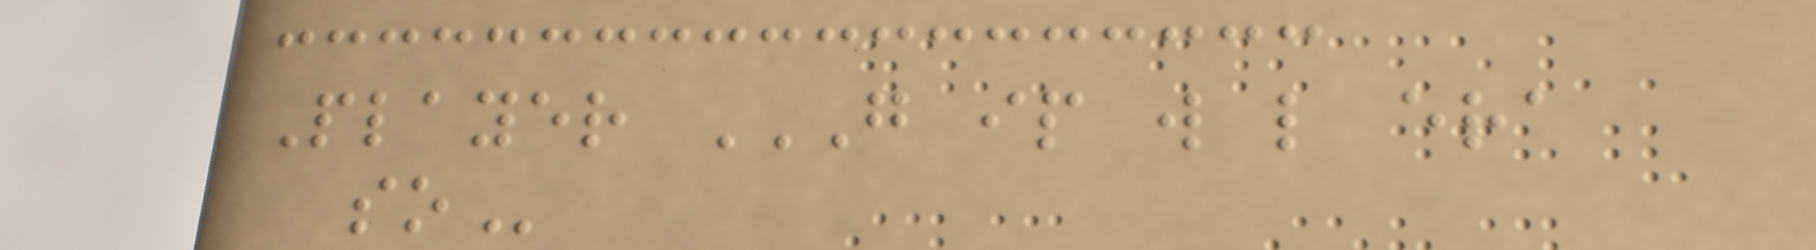Player G IP W L ERA
SO
